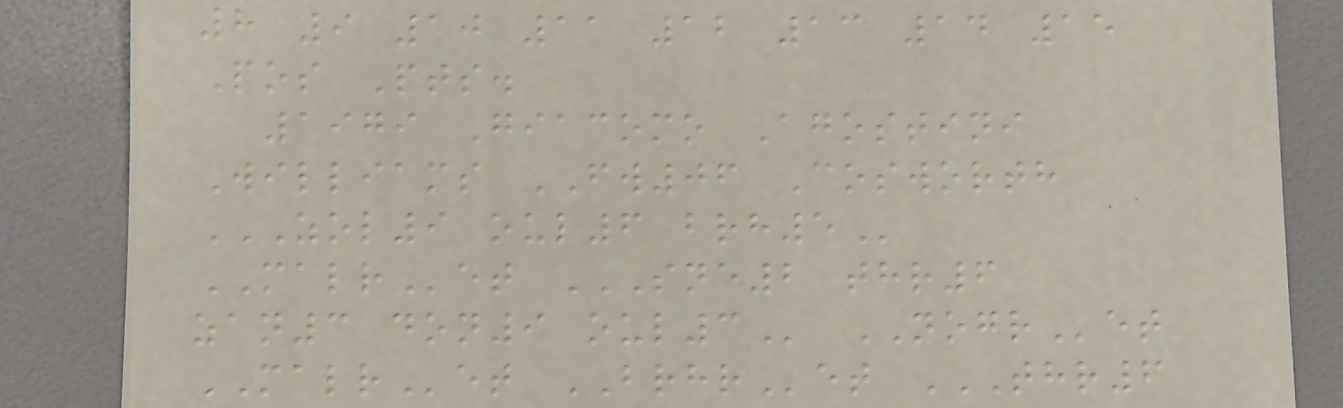8 9 10 11 12 13 14 15
Pos Pts.
1979 Giacomo Agostini
Williams FW06 Cosworth
ZOL9 OUL6 BRH5
MALRet SNE2 THR6
ZAN3 DON9 OUL3 NOGRet
MALRet BRHRet THR6
